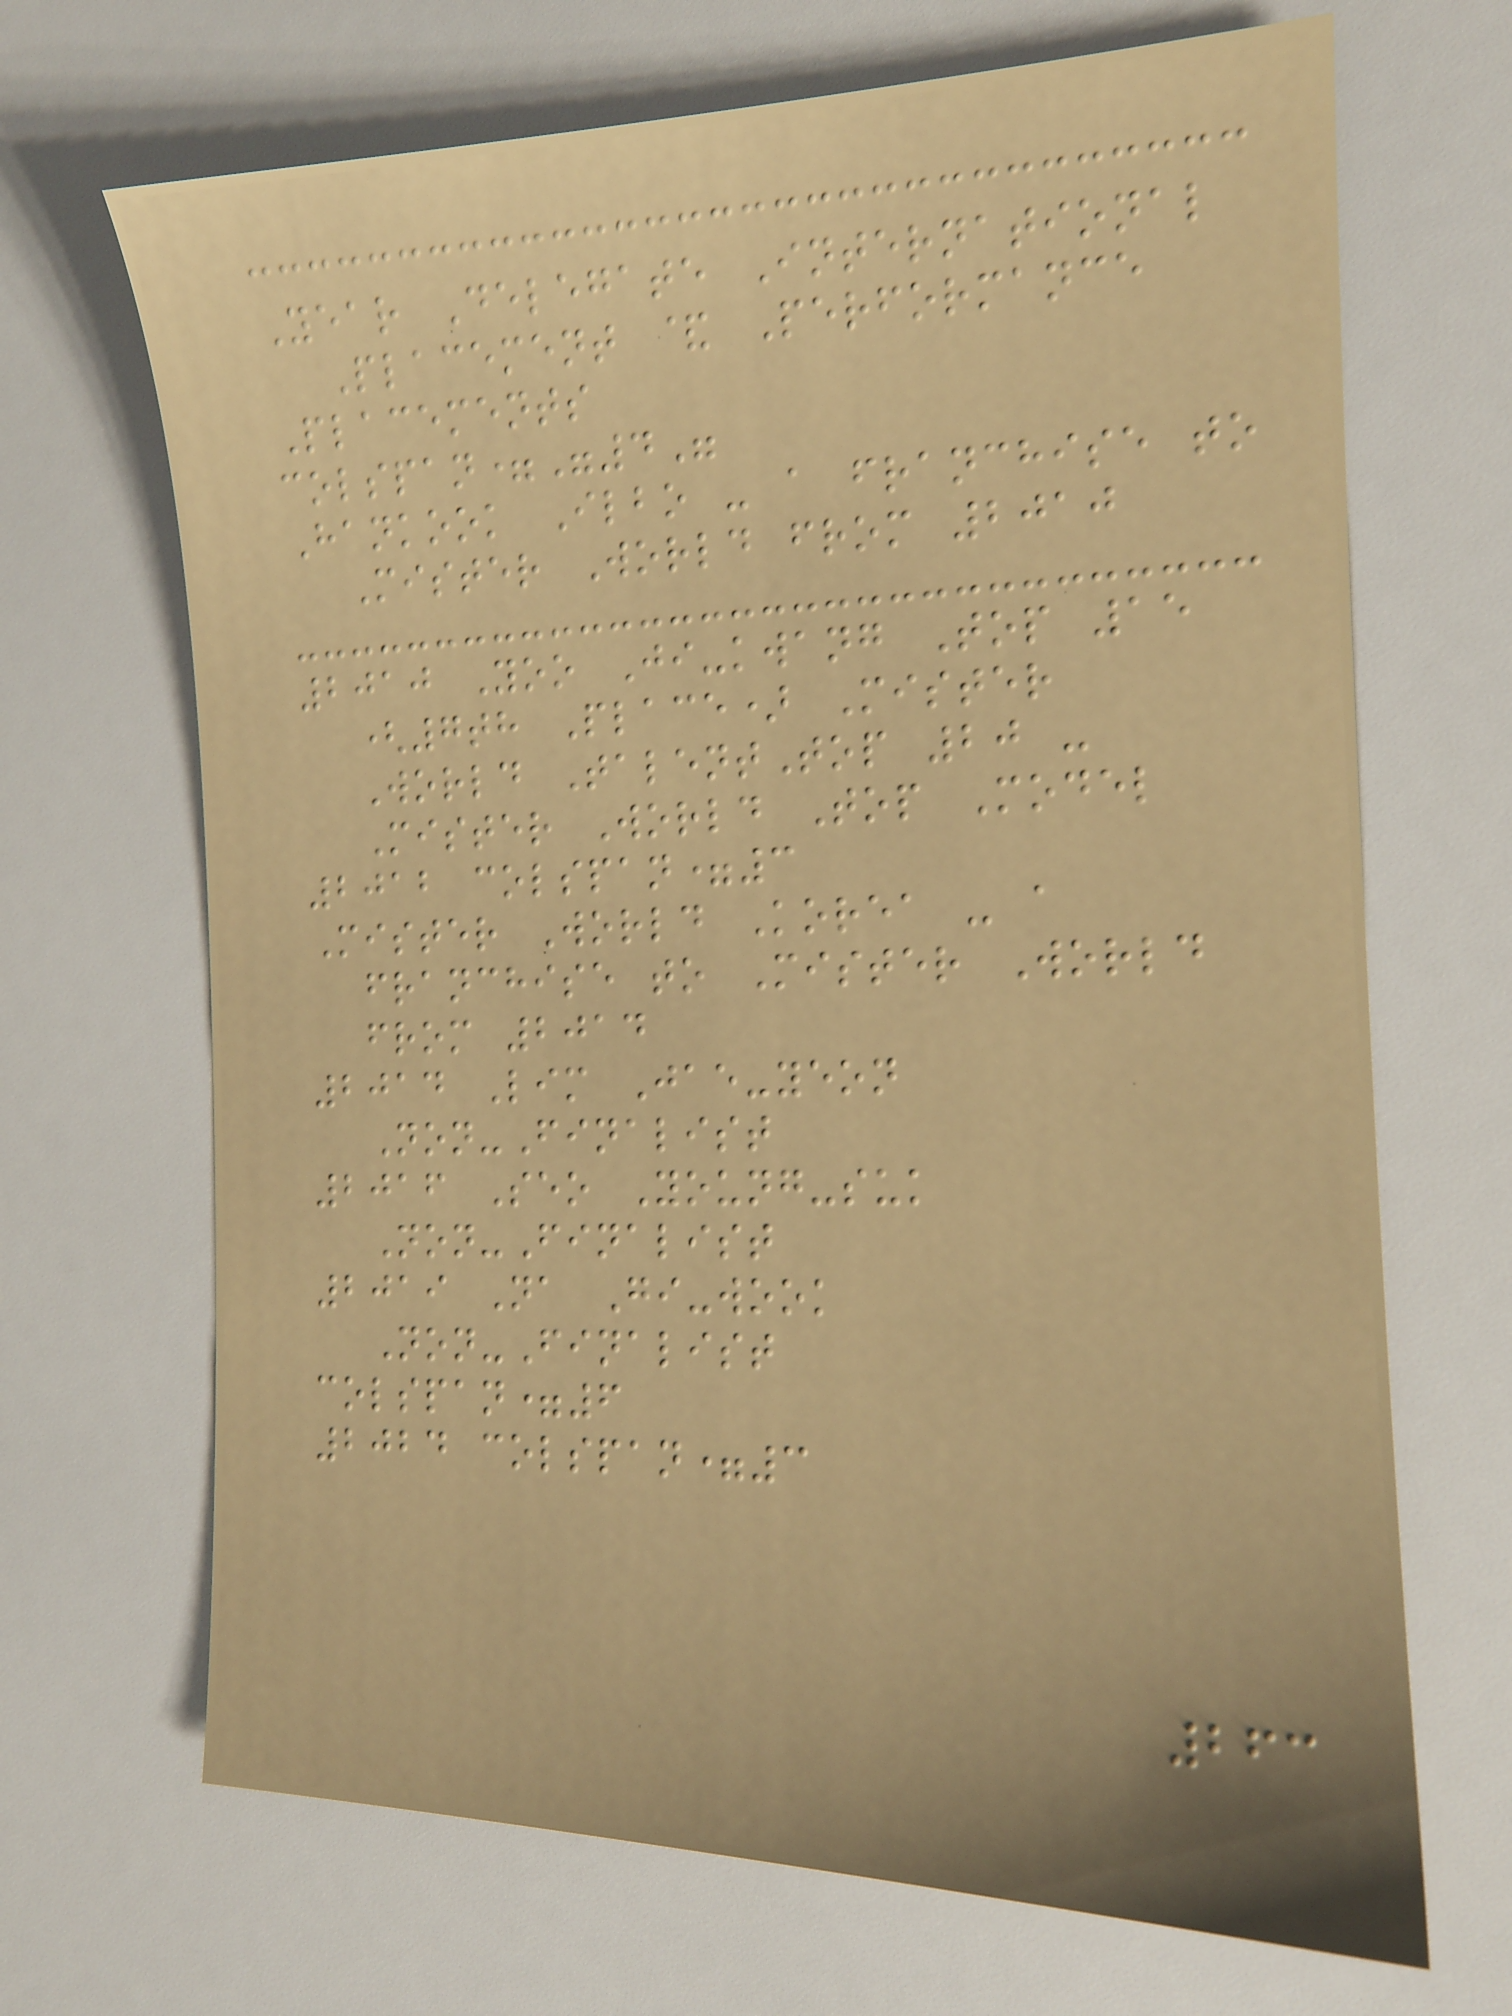Year Delegate International
Placement & Performance
Placements
colspan="4"
Hankook Ilbo - a franchise to
Mister World from 2010
2010 Yoo Ji-kwang Top 15
(7th Place) Mister
World TalentTop 20 -
Mister World Top Model
2012 colspan=3
Mister World Korea - a
franchise to Mister World
from 2014
2014 Lim Jae-yeon
Non-Finalist
2016 Seo Young-suk
Non-Finalist
2019 Na Gi-wook
Non-Finalist
colspan=6
2024 colspan=3
263
